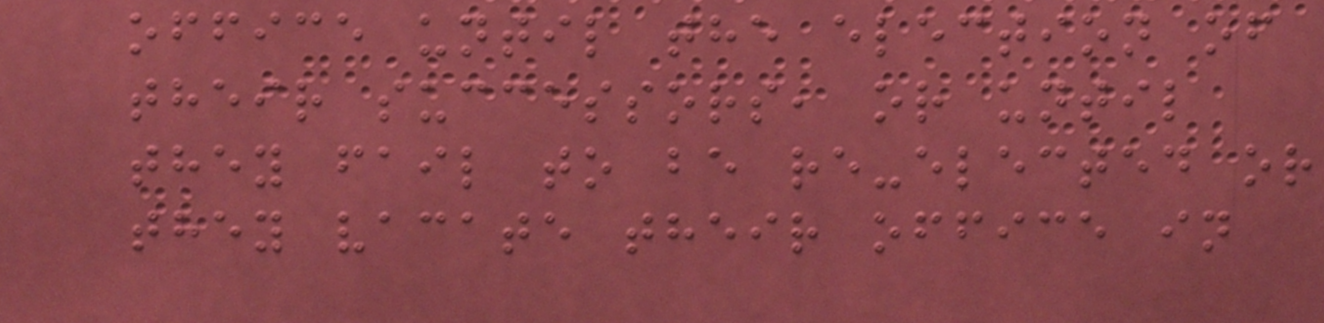office until the election of
their successors, or until
they fail to be re-elected or
they vacate their office in
